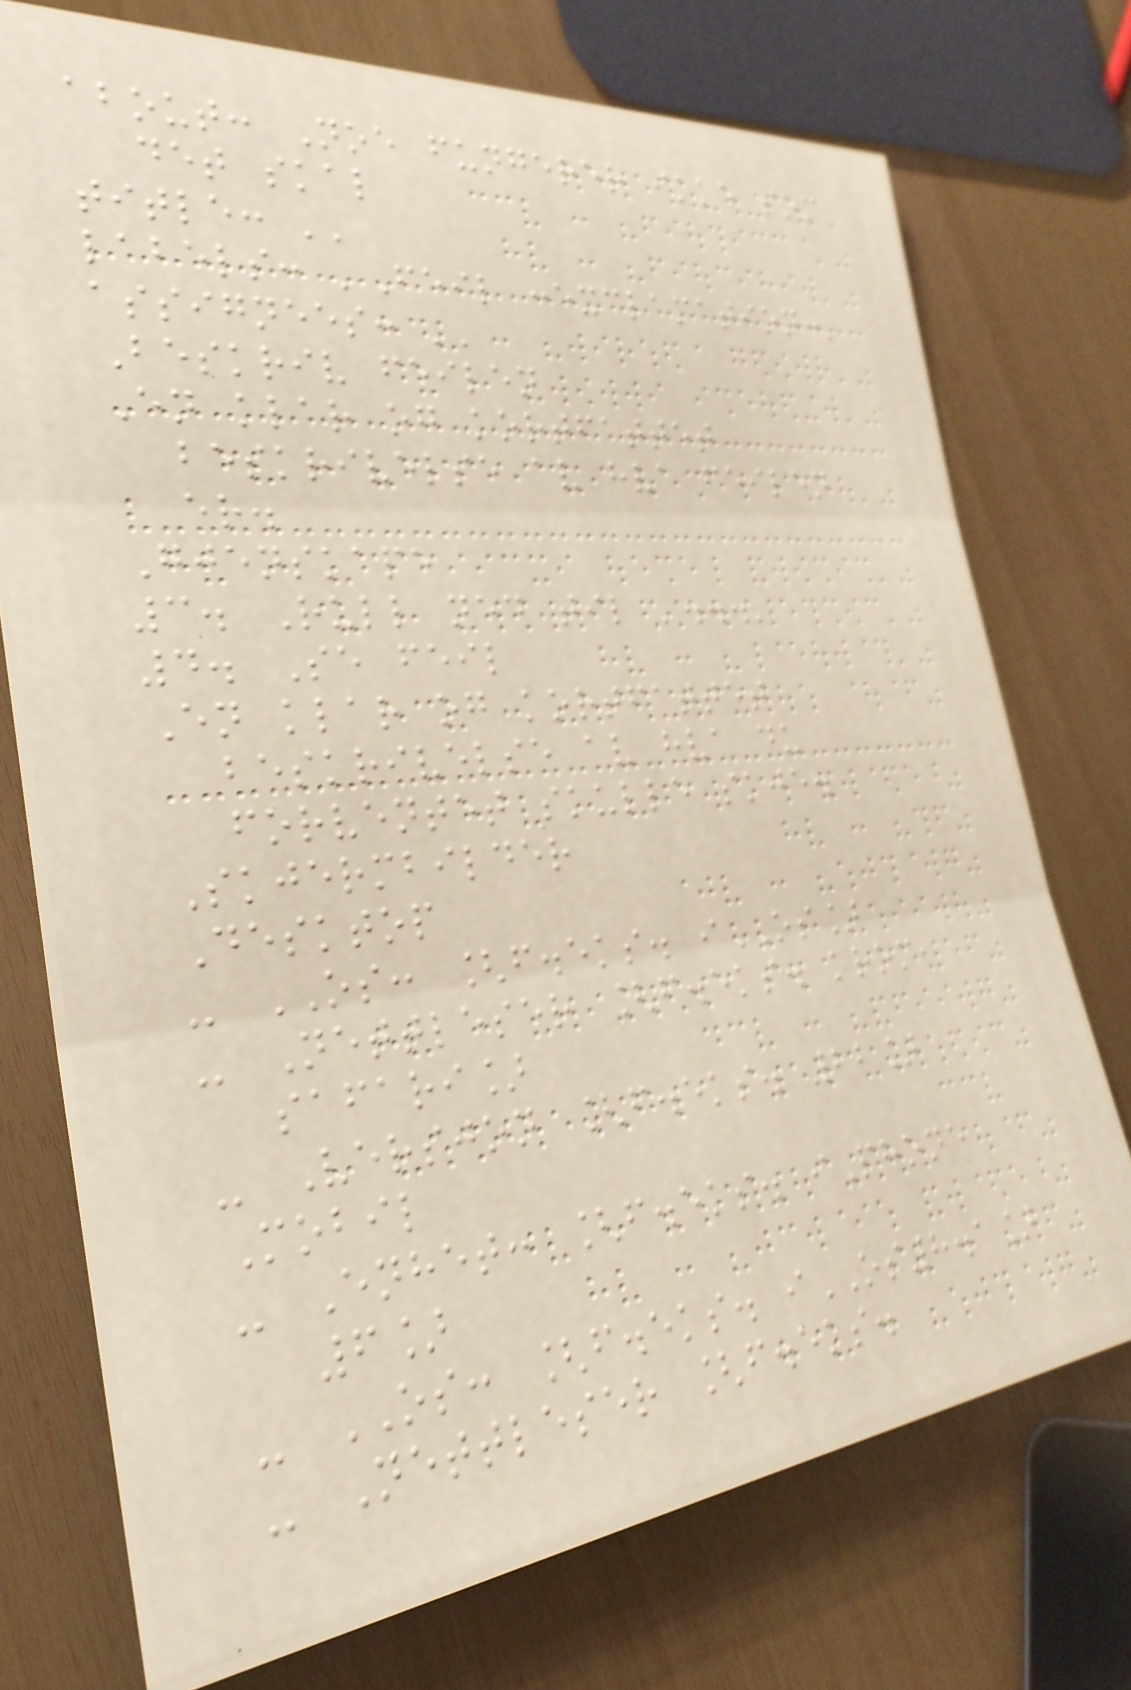about: Noe fungerer ikke som
det skal
title: ''
labels: 'Feil :exclamation:'
assignees: ''
Beskriv feilen
En klar og kortfattet
beskrivelse av hva feilen
er.
Gjenskape
3. Rull ned til '...'
4. Se feil
En klar og kortfattet
beskrivelse av hva du
forventet skulle skje.
Skjermbilder
Desktop
- OS: [f.eks. iOS]
- Nettleser [f.eks. krom,
safari]
- Versjon [f.eks. 22]
Mobil
- Enhet: [f.eks. iPhone
6]
- OS: [f.eks. iOS8.1]
- Nettleser [f.eks.
